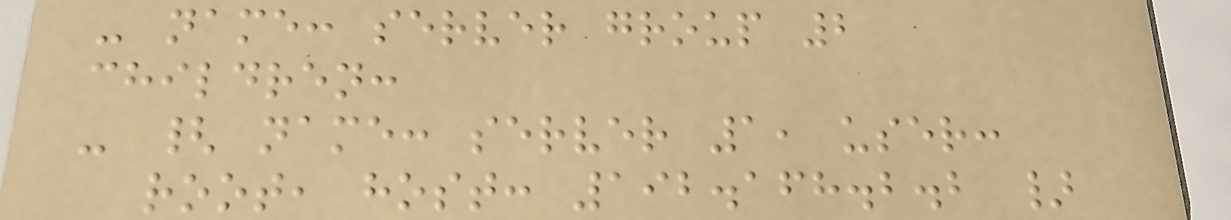- name: server group 2
children:
- { name: server 1, user:
root, host: 192.168.2.2 }
